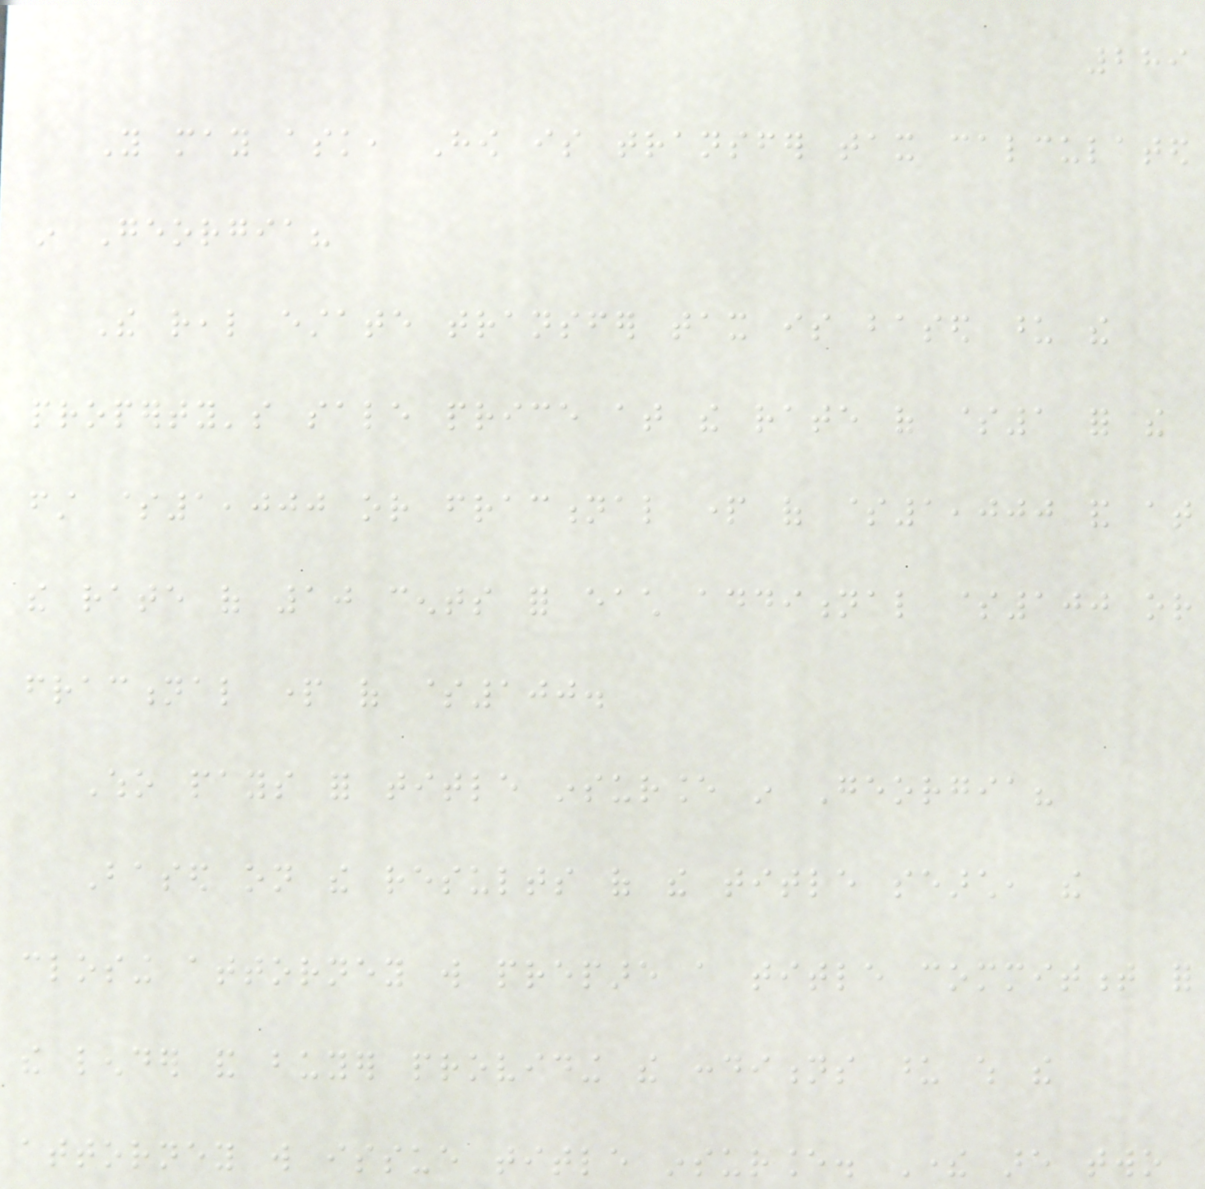289
You may ask, How is transfer tax calculated
in Georgia?
The real estate transfer tax is based upon the
property's sale price at the rate of $1 for the
first $1,000 or fractional part of $1,000 and at
the rate of 10 cents for each additional $100 or
fractional part of $100.
Who pays for title insurance in Georgia?
Based on the results of the title search, the
closing attorney will prepare a title commitment for
the lender and buyer providing the conditions upon which the
attorney will issue title insurance. There are two
